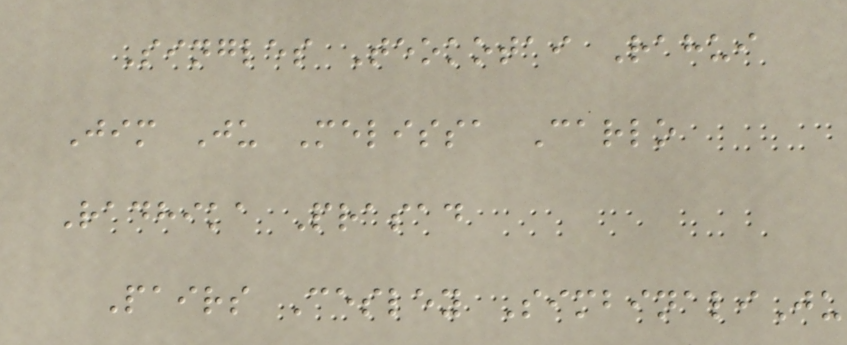Singles Teokotai Rahui
Jim Ju Melissa Carlo
Radhika Prasad
Pairs Cesley SimbinaliJu
